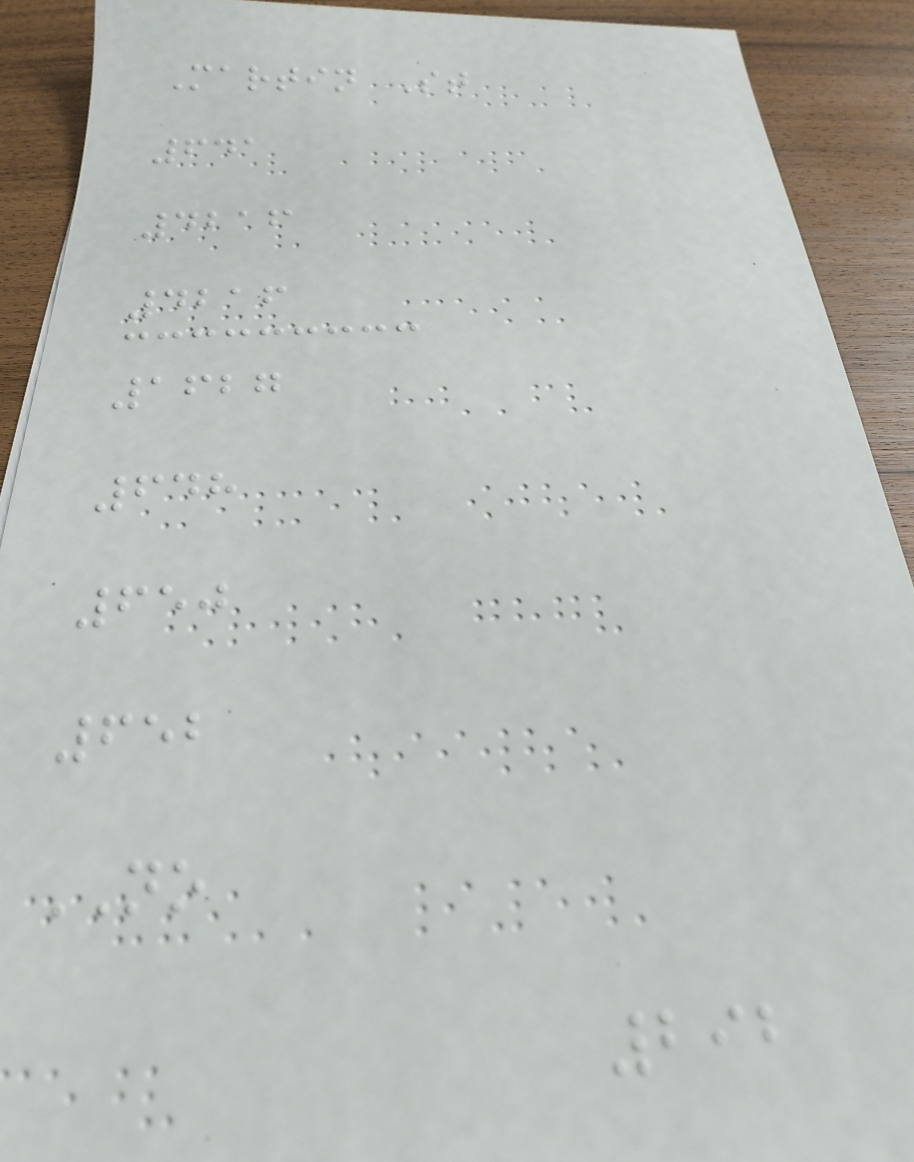Martin St
641
4216
4216
1627
648
650
652
NO
292
